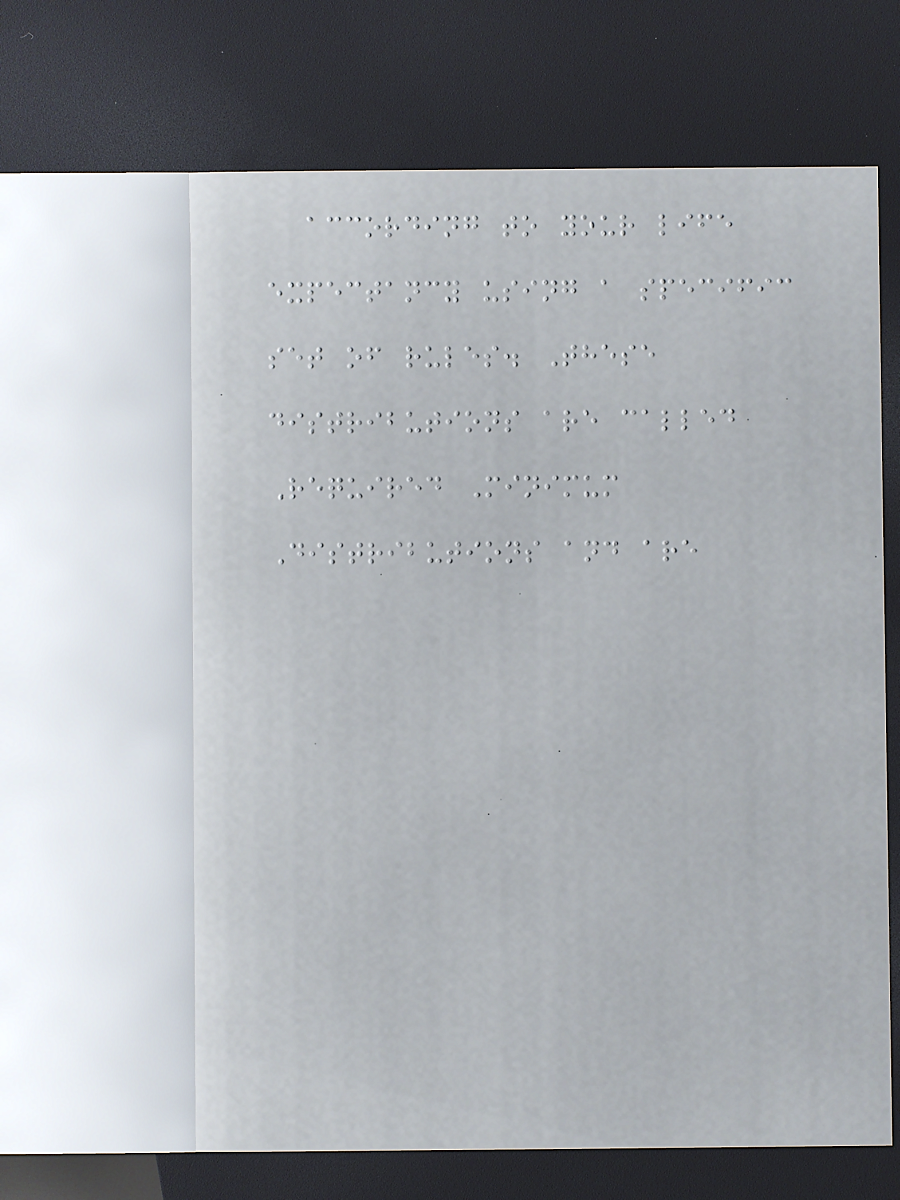according to your life
expectancy using a specific
set of rules. These
distributions are called
Required Minimum
Distributions and are
